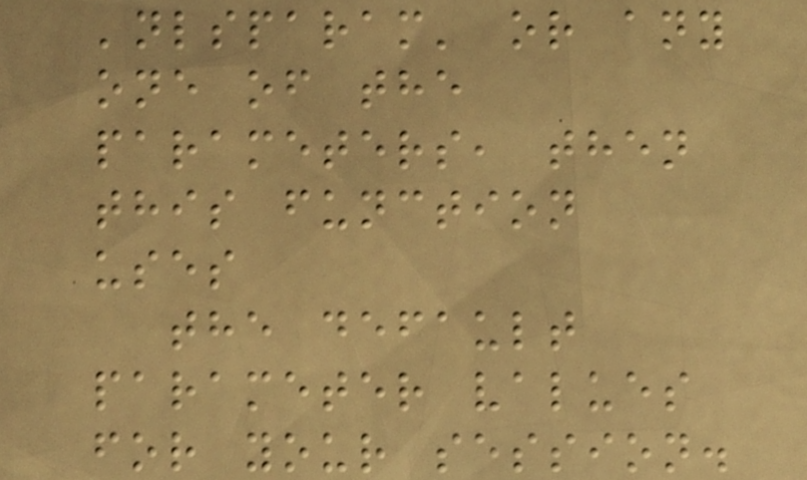'nlsparam' or any
one of the
parameters, then
this function
uses
the default
parameter values
for your session.
